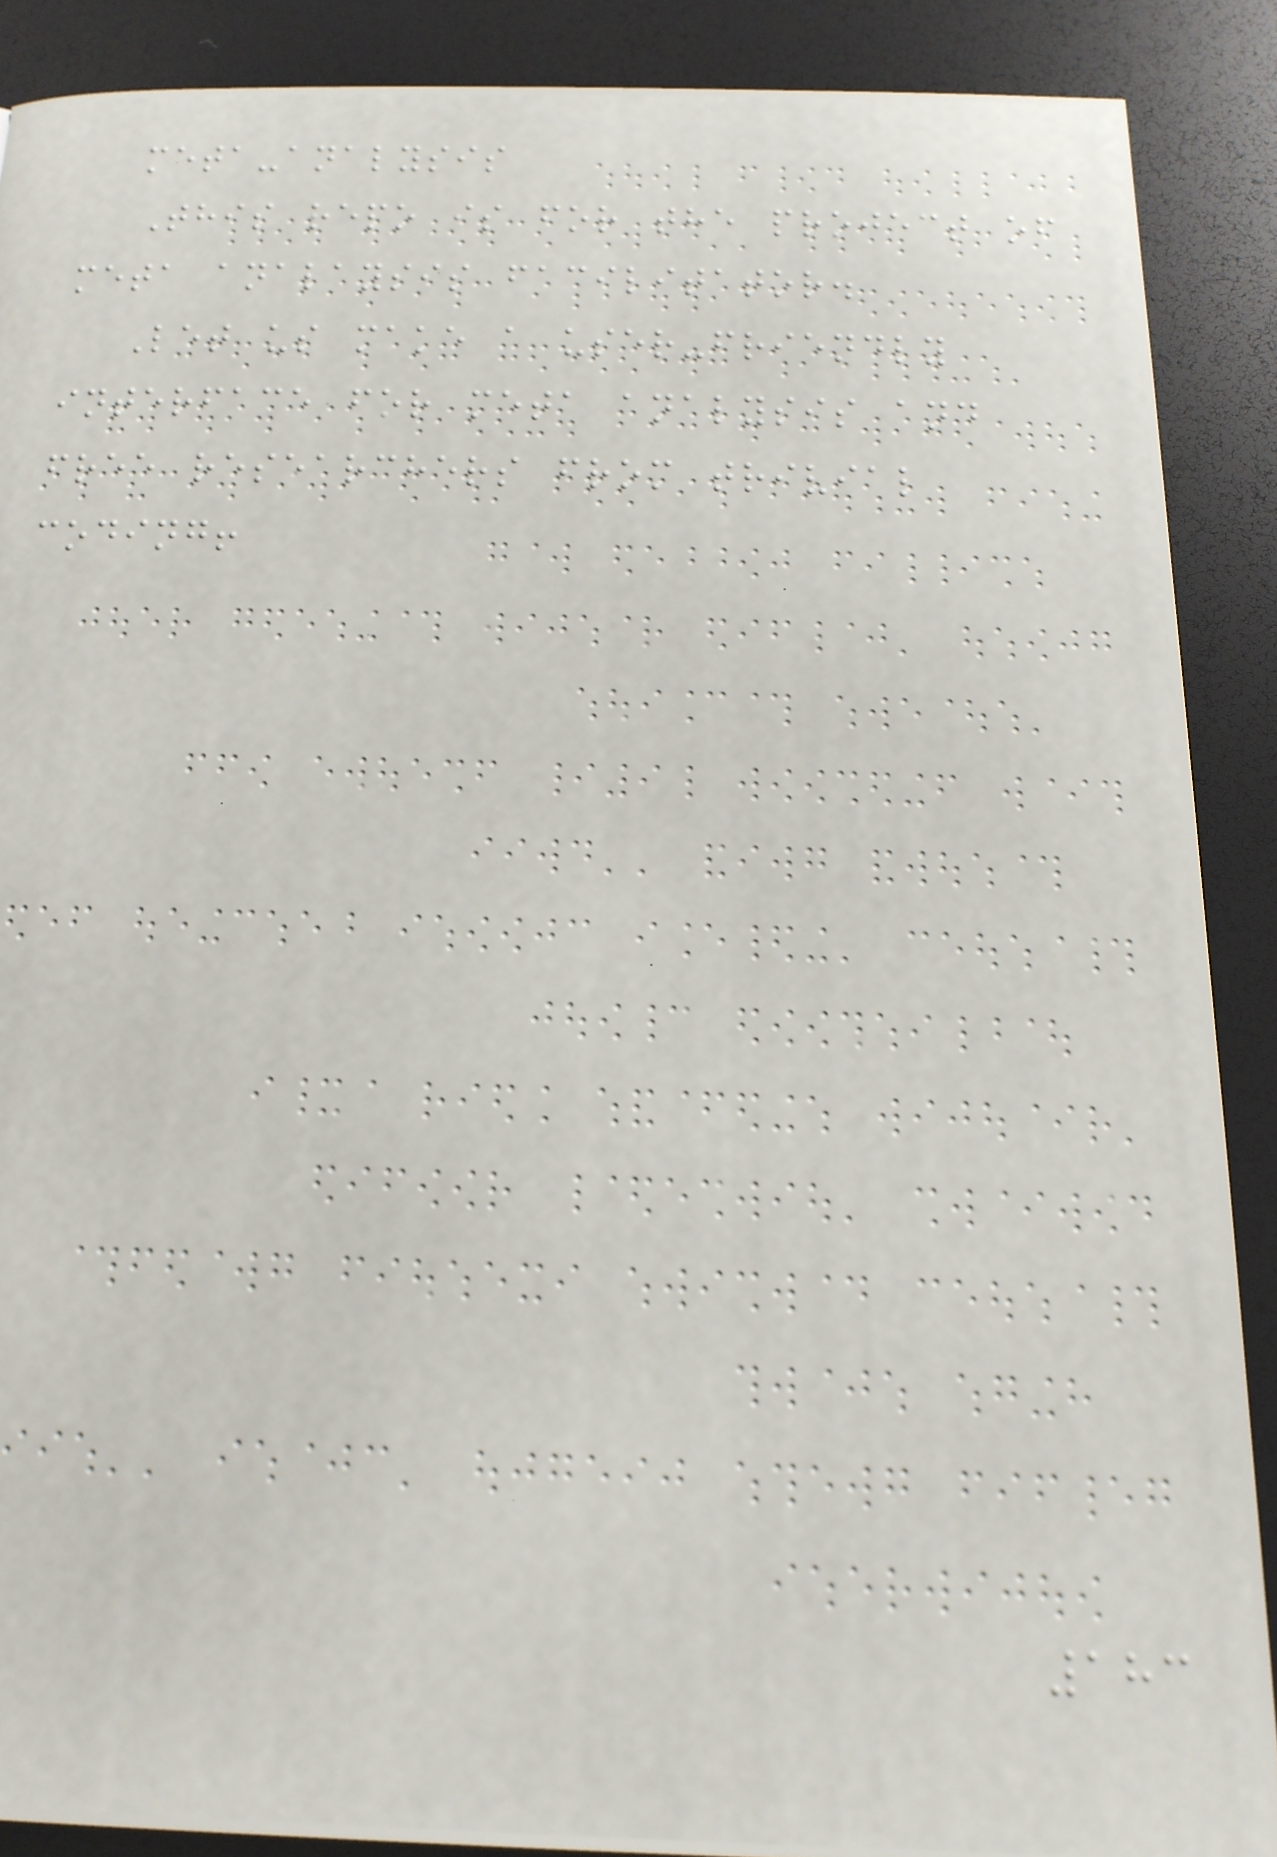meta-analysis
This repo is for the project of
meta analaysis facilitator.
Let us make a user-friendly
interface for meta analysis and
free researchers from trivial
coding!
183
